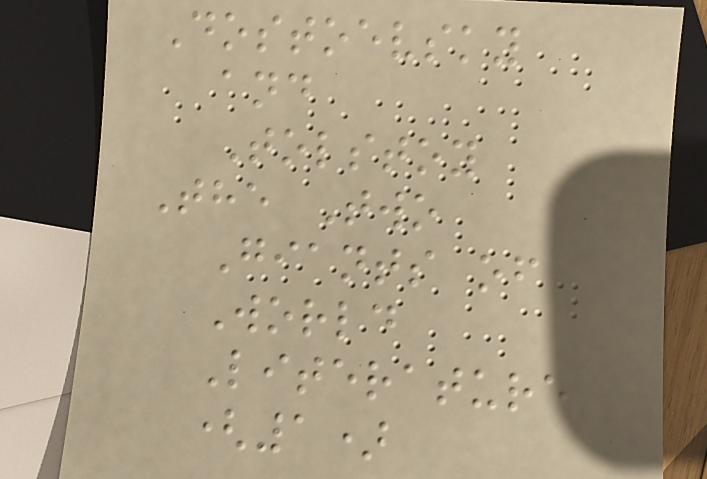Dostoevsky
and
Tolstoy
The Two
Giants of
World
Literature
(1)
